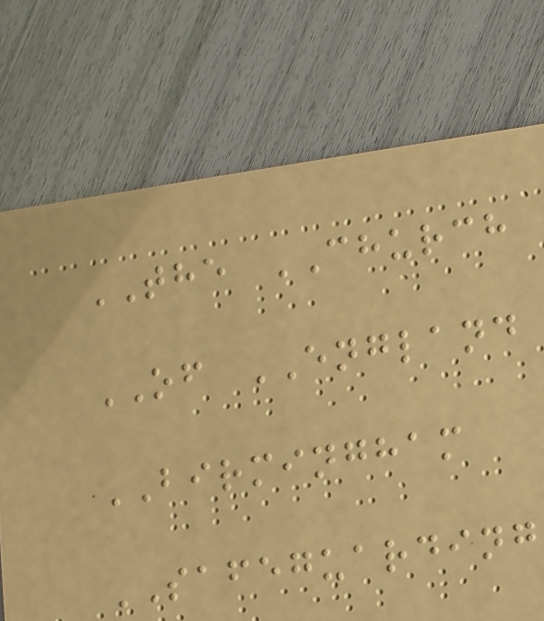THE CHURCH
OF ENGLAND
BIRMINGHAM
SAFEGUARDING
